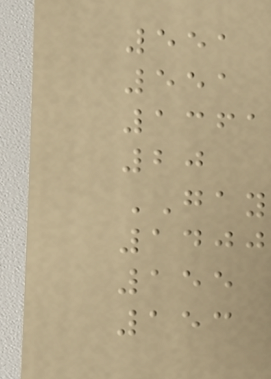551
551
1361
20
GAY
1400
155
153
